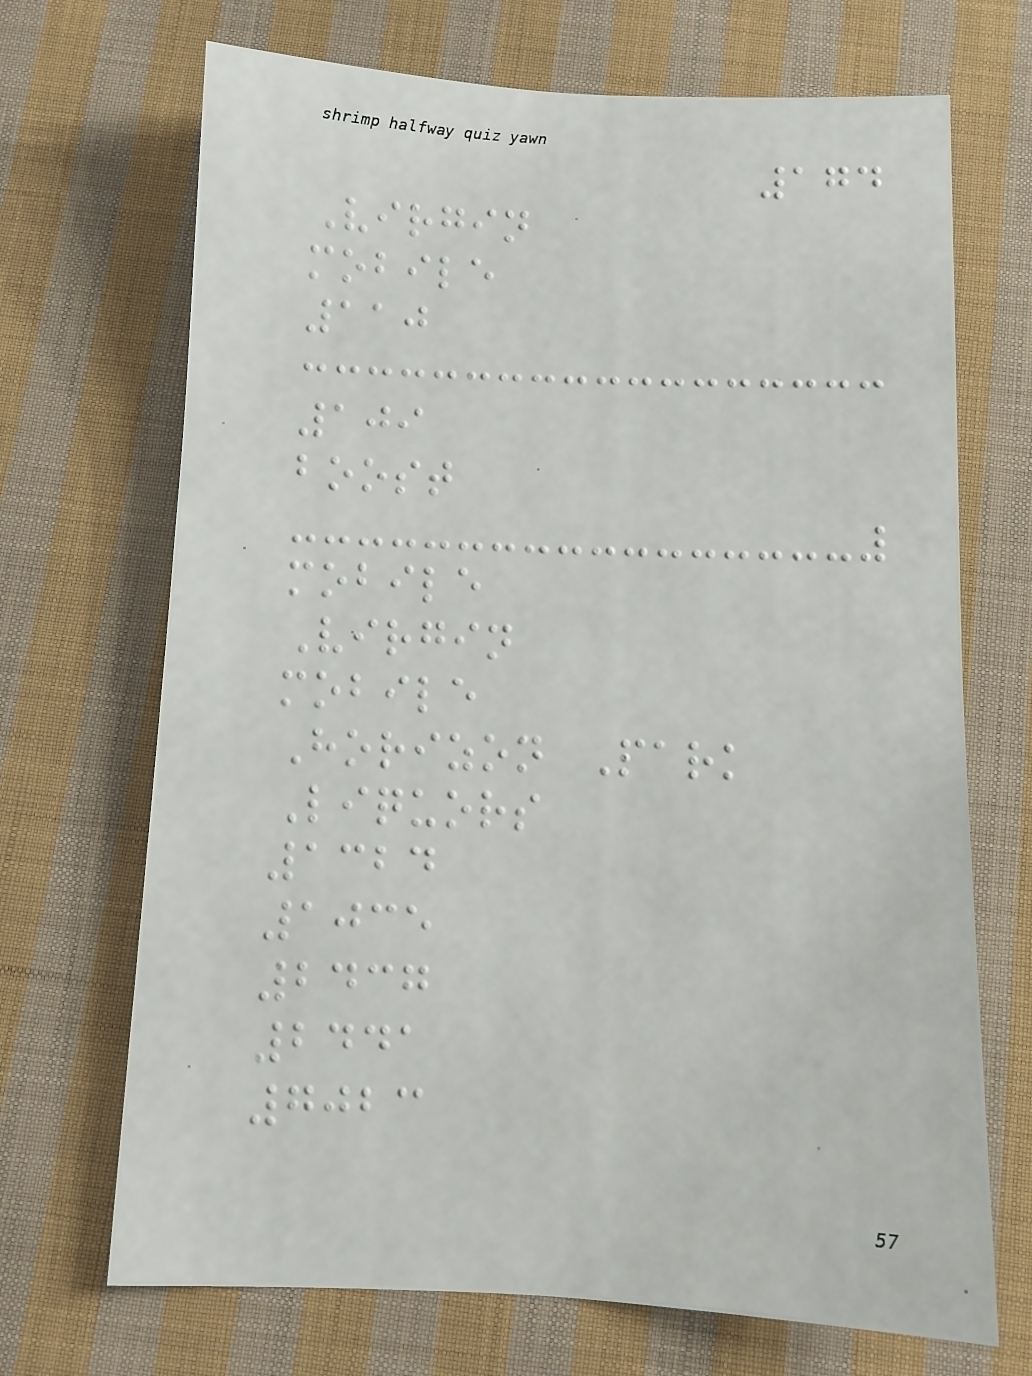174
Virgin
mobile
110
109
boost
mobile
Virgin
mobile
Horizon Park
Liquors
1324
1035
2437
2441
7023
